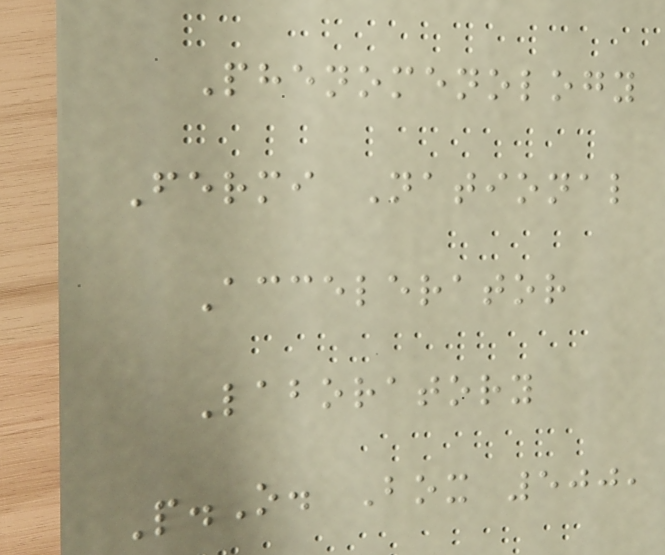Phenomenology
Fermi National
Accelerator
Laboratory
P.O. Box 500,
